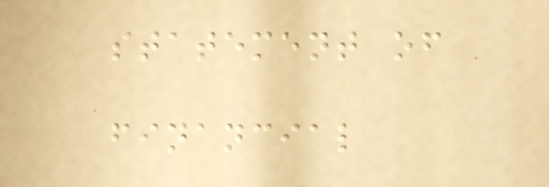statement of
financial
